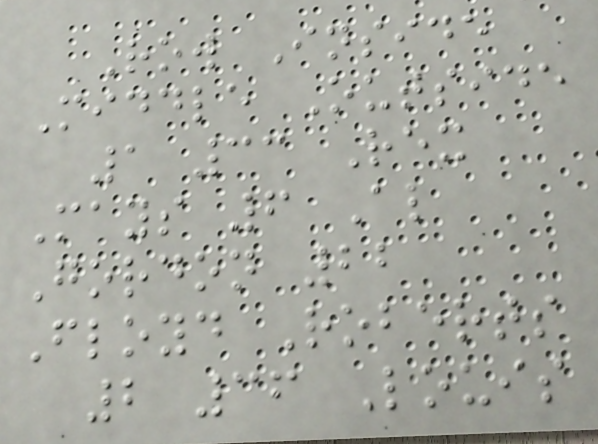Row Inside
Middle Outside
1 33 Rex
Mays 6 Al
Gordon 22
Floyd Roberts
2 36 Louis
